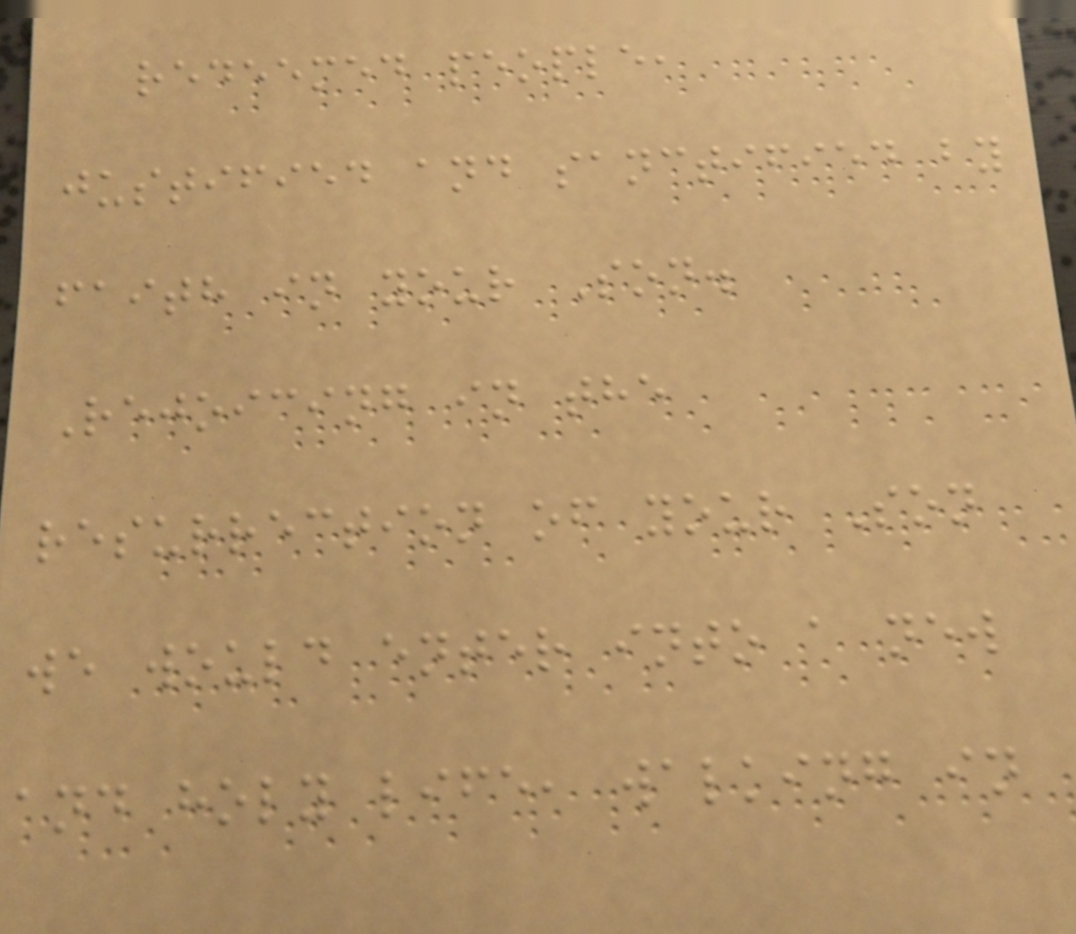redeemed people,
justified and sanctified by
faith in your Son.
Rejoicing in the
resurrection of your Son
we would enter into a new
and holy life, walking in
